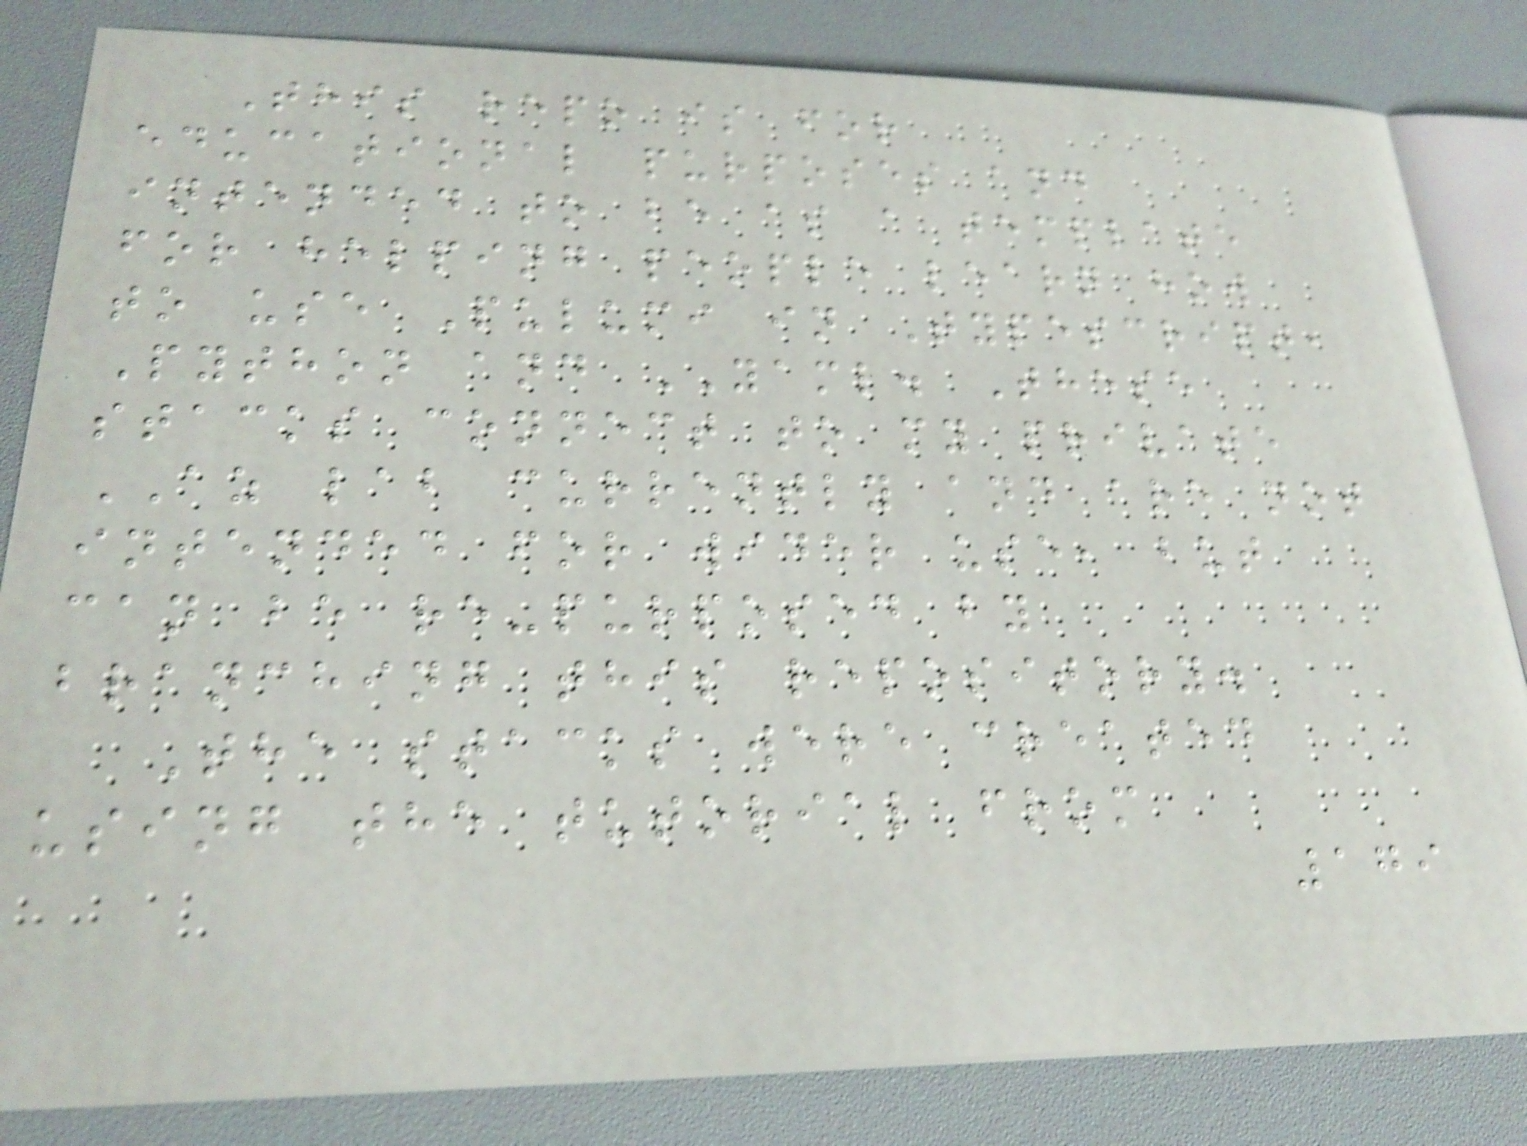This repo is for
educational purposes and
intended to be as a template
for helping people learn how
to use Pulumi in Typescript,
Python and YAML. These
stacks connect to my private
AZ lab currently and are not
intended for wider use, but
can be re-purposed by
branching this repository.
The stacks were created
using the tutorial from
179
